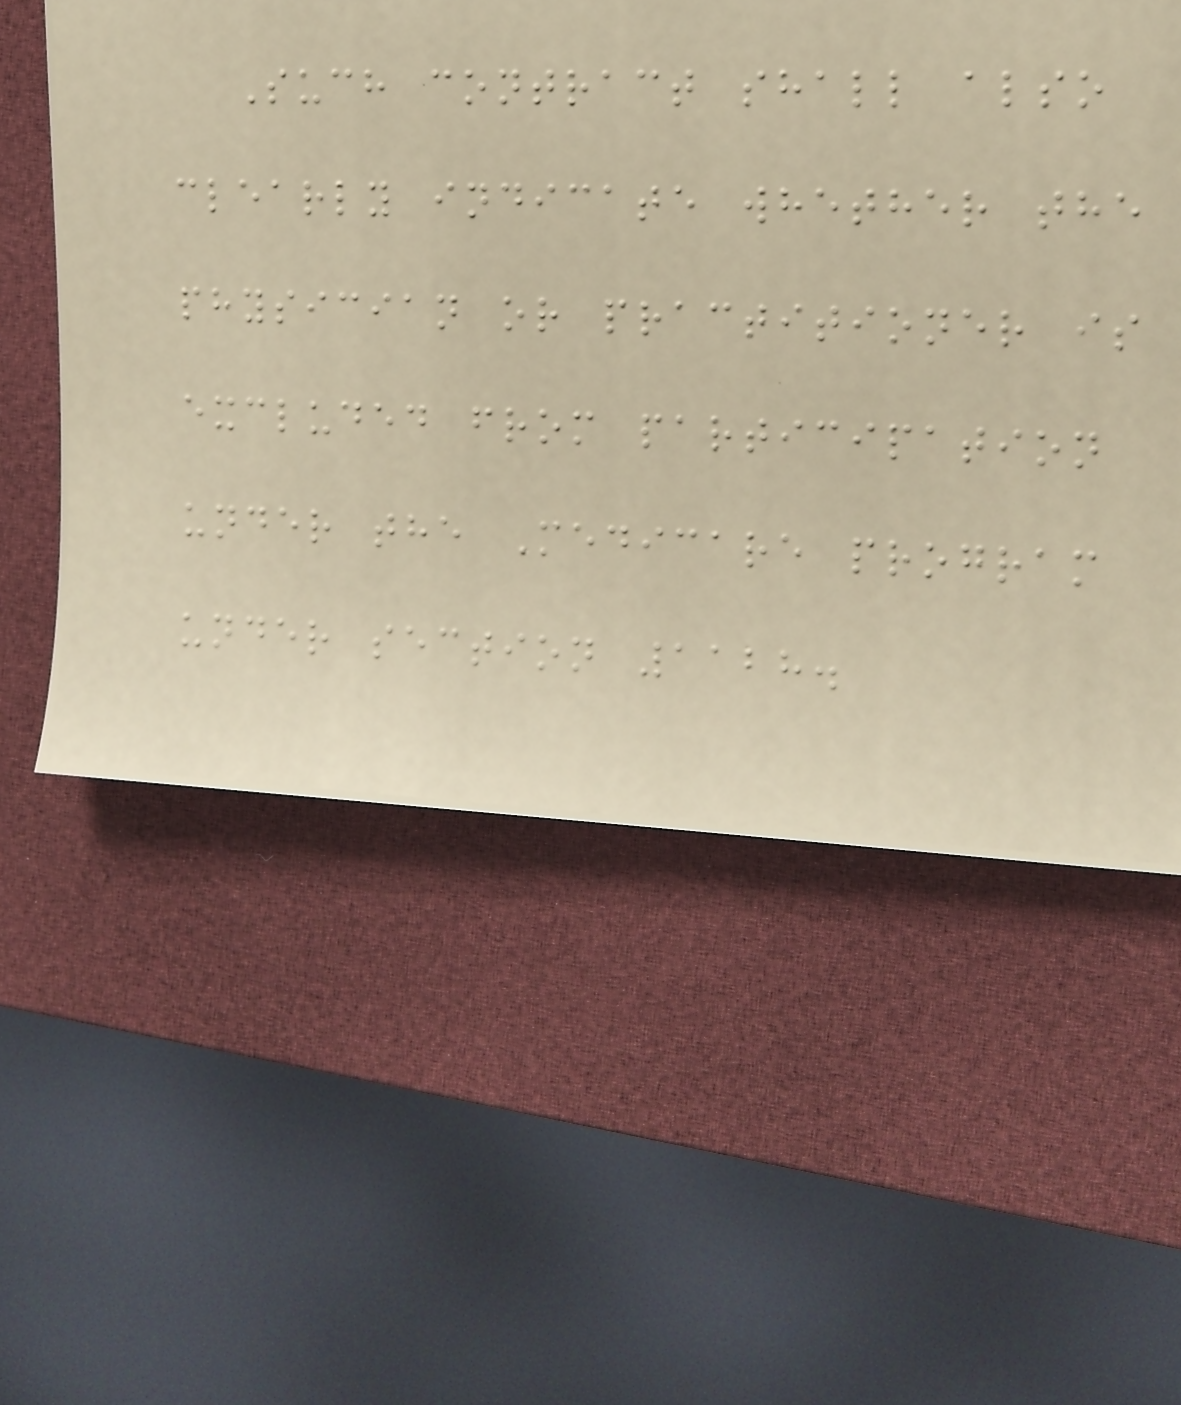Such contract shall also
clearly indicate whether the
physician or practitioner is
excluded from participation
under the Medicare program
under section 1128.
